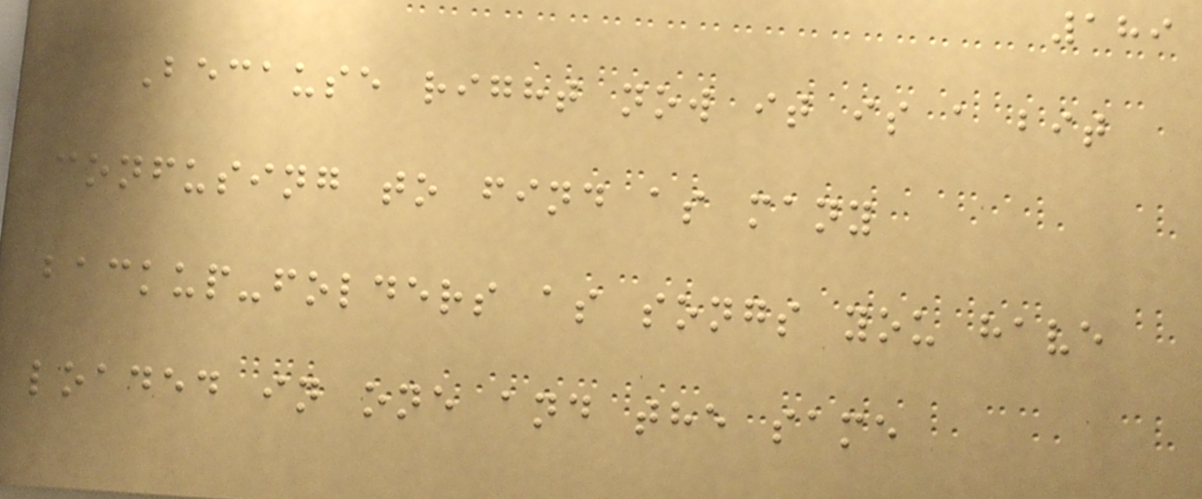189
Because right now it is a bit
confusing to find as many
backup-folders as songs you have
loaded in one and the same
